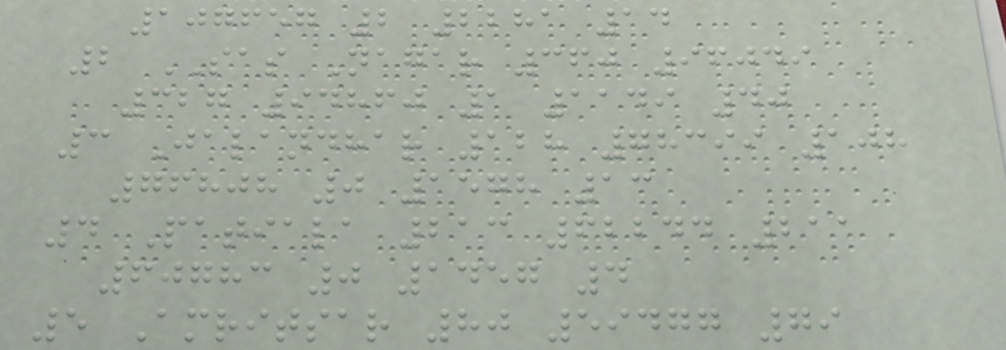107657 2 2281 14
2 SAS Nagar 360 96049
327 94860 1 1149 40
3 Jalandhar 128 78399 108
76808 0 1578 13
4 Patiala 213 62244 211
60783 0 1457 4
5 Amritsar 80 59477 79
